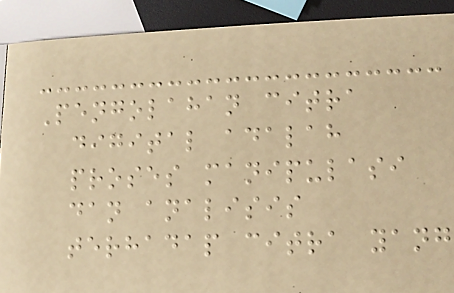Pengolahan citra
digital adalah
proses manipulasi
dan analisis
terhadap citra yang
